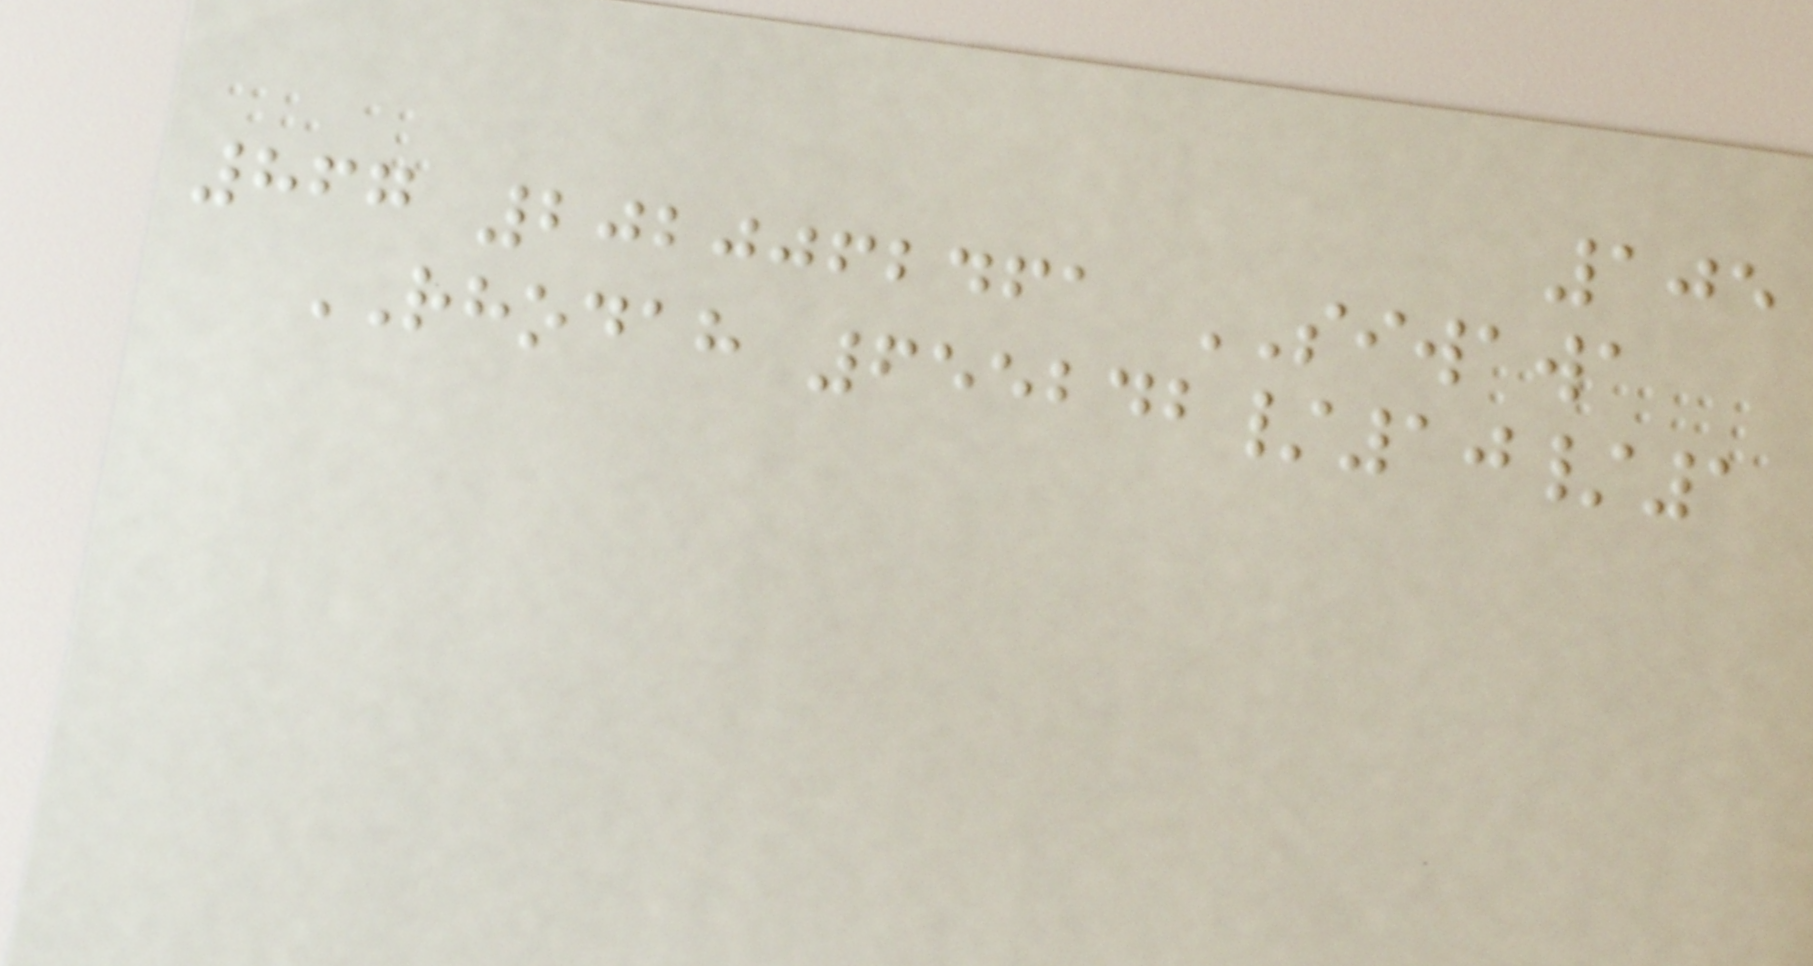105
867 2020062461 SIWAWA
RHODAH 655242/10/1
